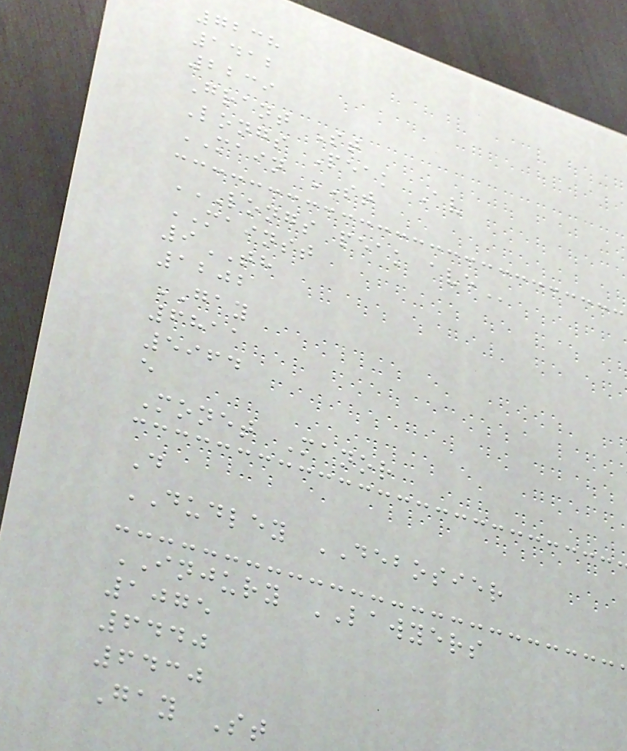7238
1412
2239
Grant St
Longs Peak Av
MAIN ST
LONGS PEAK AVE
MAINST
9TH
1202
GAY
6811
5964
e
Monet Manor
D
DUDLEY DEBOSIER
INJURY LAWYERS
1075
6440
6430
Gay St
